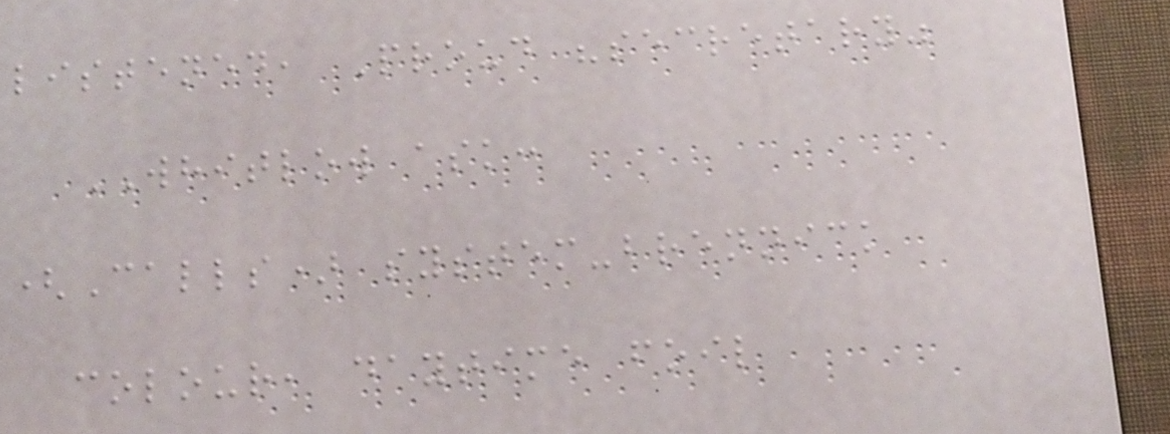listened, Proud "secretary"
WHITLOW ask:
(Calls) system-brennick
colour, daytime foil
